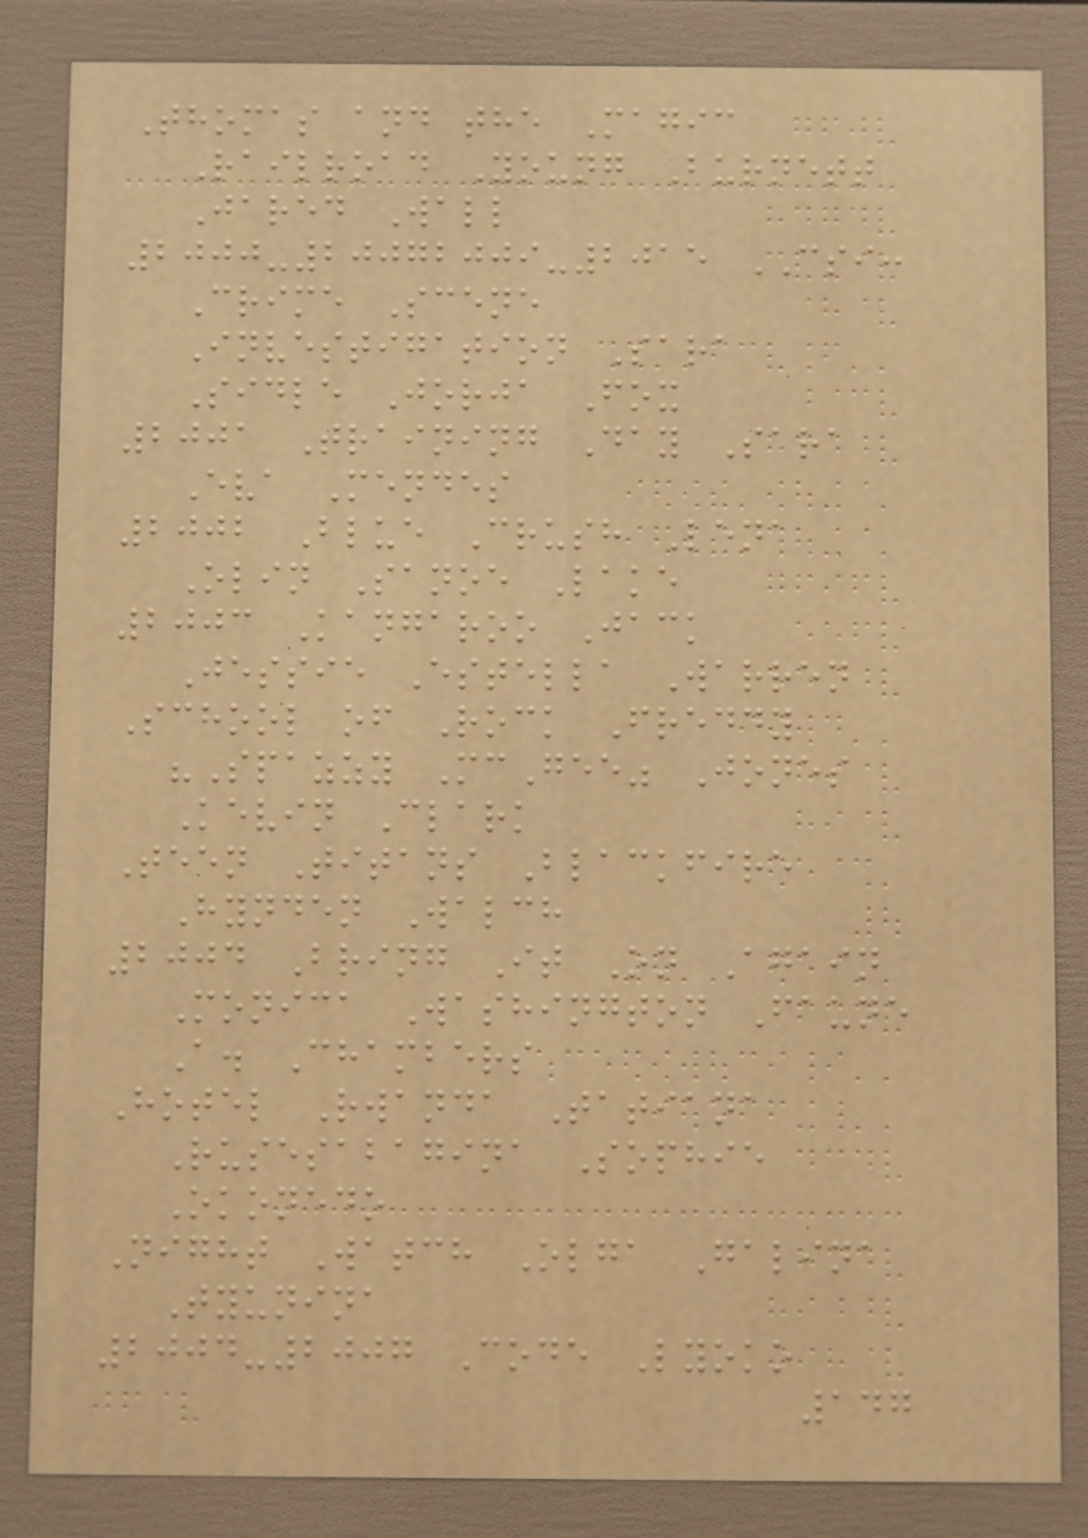Thomas and the Magic
Railroad Young Burnett
Jared Wall
2000-20072009-2015 CSI:
Crime Scene
Investigation Sara
Sidle Jorja Fox
2001 Training Day Sara
Eva Mendes
2002 Blue Crush Lena
Olin Sanoe Lake
2003 Kangaroo Jack
Jessie Estella Warren
School of Rock Freddy
"Spazzy McGee" Jones
Kevin Clark
Teen Titans Blackfire
Hynden Walch
2004 Bring It On Again
Monica Washington Faune
A. Chambers
Hotel Rwanda Tatiana
Rusesabagina Sophie
Okonedo
Night Watch Olga Galina
Tyunina
2004-2007 Code Lyoko
147
